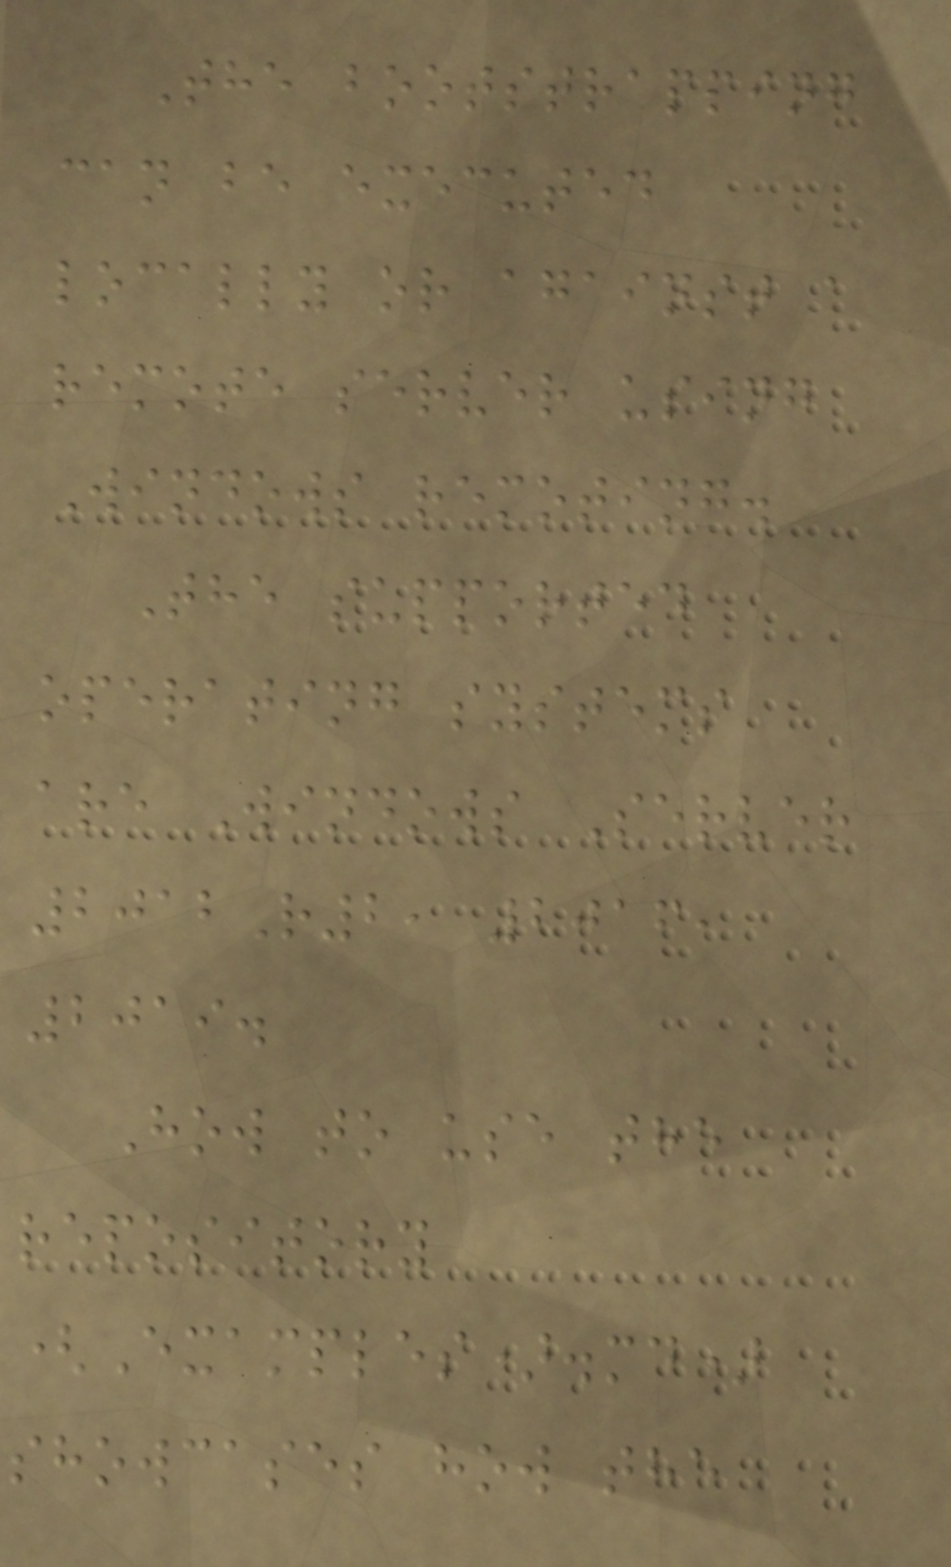The bootstrapping
can be executed
locally or against a
remote server using
Windows remoting.
The supported
operating systems
are Windows Server
2012R2, 2016,
2019.
How to use the
repository
(Examples).md)
showcases how the
